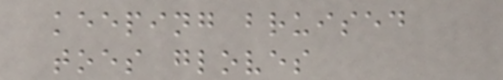keeping bruised
toes gloves
